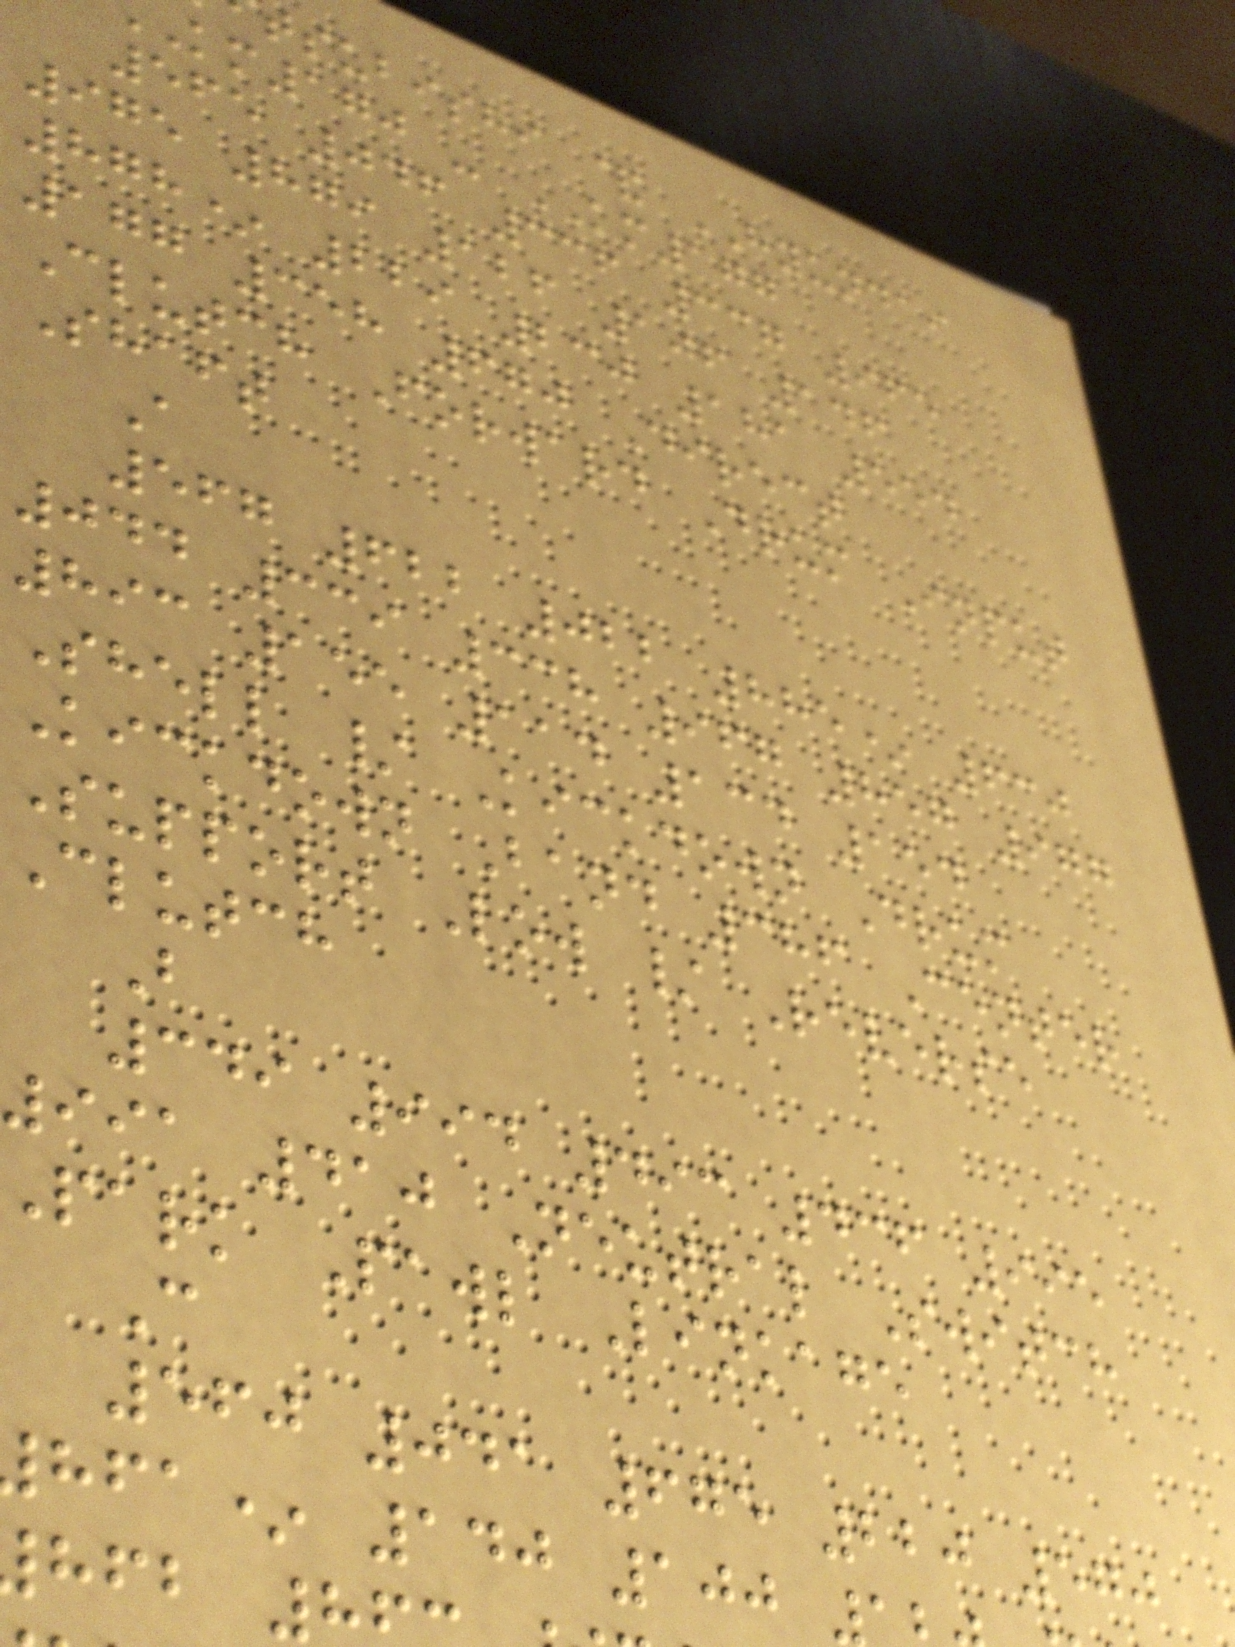tsubishi & HYUNDAI
km170 - KM177
565 046 336 337 965
975 879 126 106 146
878* 229 230 181 554
177 358 670 Direct
Clutch Forward Drum Input
Shaft
A
567 622 022 885* 630
044 339 338 967 857 977
893 155 114 134 154
Shell / Kickdown Drum
Kickdown Band 386 Center
Support Low / Reverse
Clutch
B
349 994 493 436 995
991 410 Neutral Switch
park Pawl Linkage
C
560 041 675 220 570
hfa* 140 100
